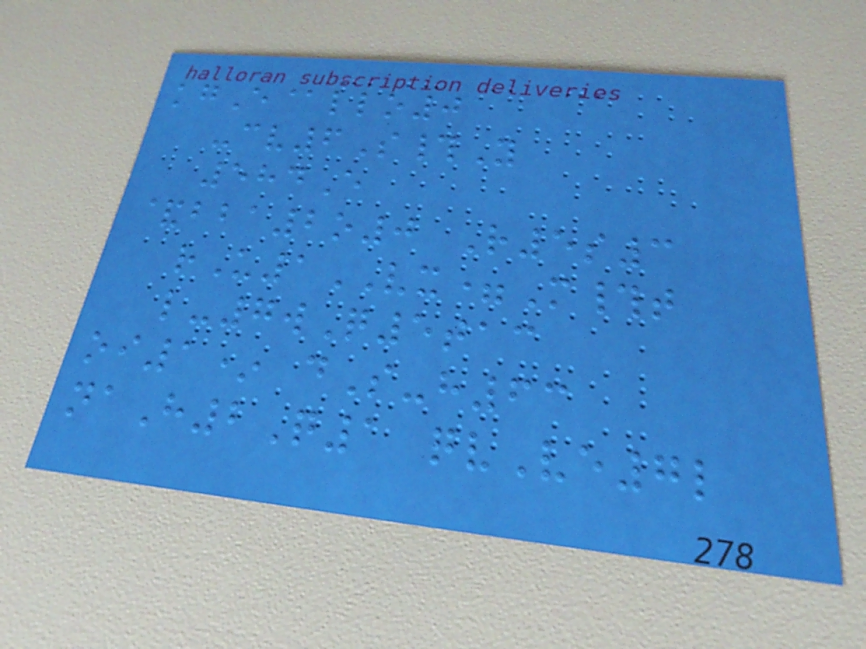kgE@llo0
-cv6S#Y
584E
&bba2o0 R5s3
rU1VX=M#t
l-7wQ5tac
oi1* dS-h63
naH2Q1 qvVe7l
